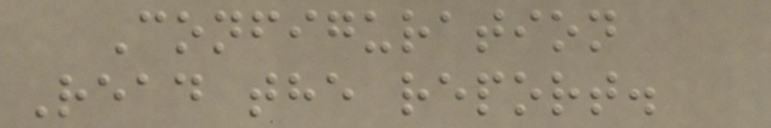Configuration
Read the report.
